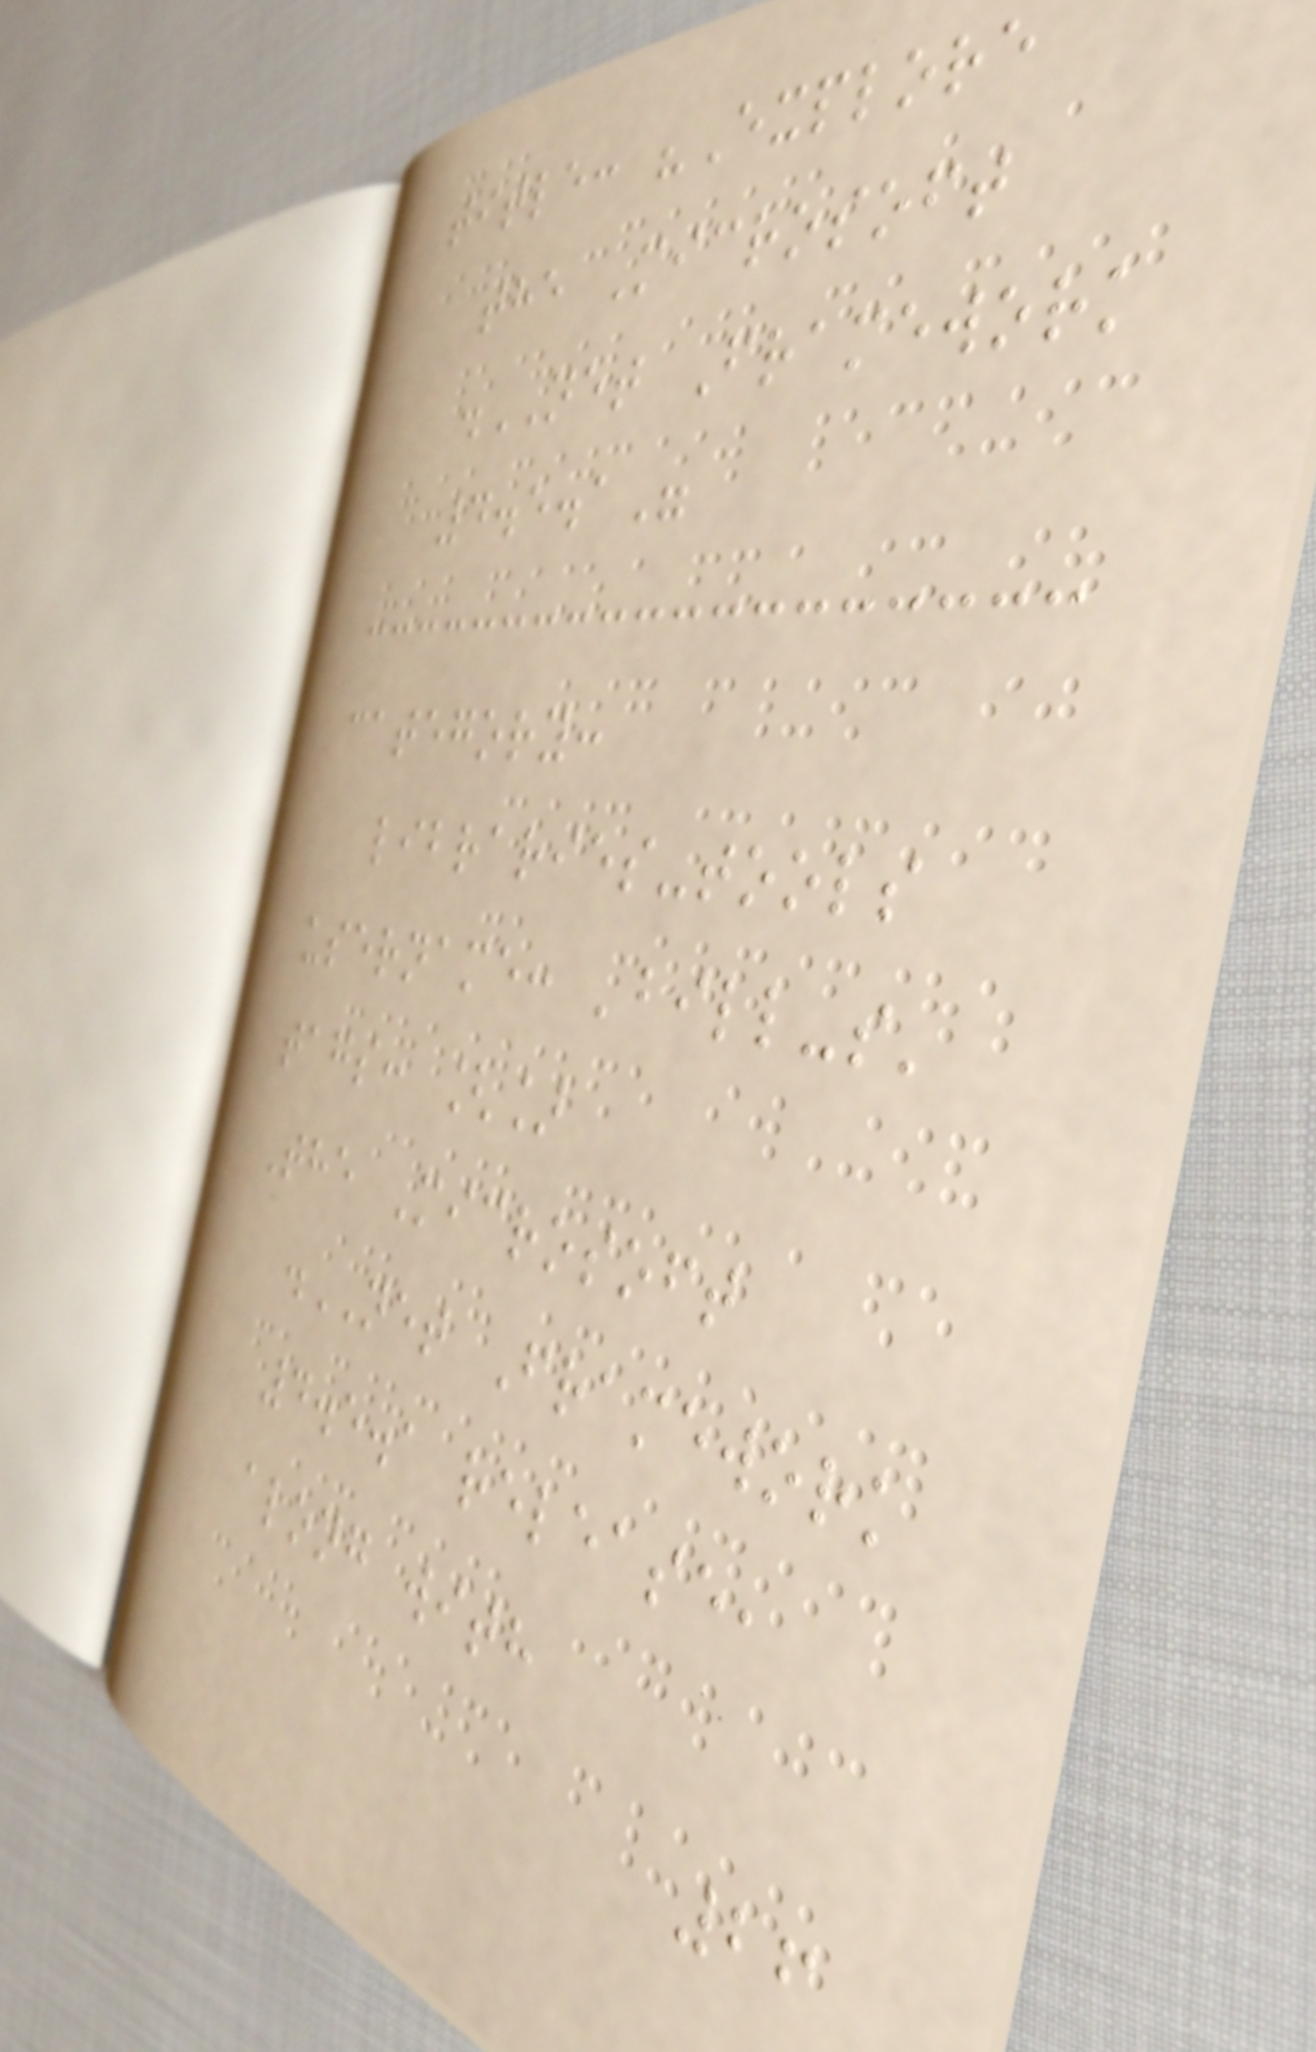title: "Explore
the Microsoft
.NET Framework
4.5.1"
category:
libraries-tools
username: 'bill-s'
tags: []
The Microsoft
.NET Framework
4.5.1 release,
along with
26
